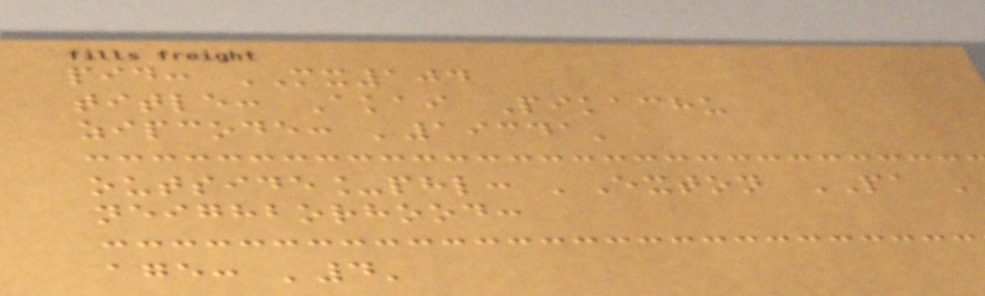pid: MX104
title: Akai Pikachu
zipcode: '19341'
outside_phl: 'Exton PA '
neighborhood:
age: '4'
